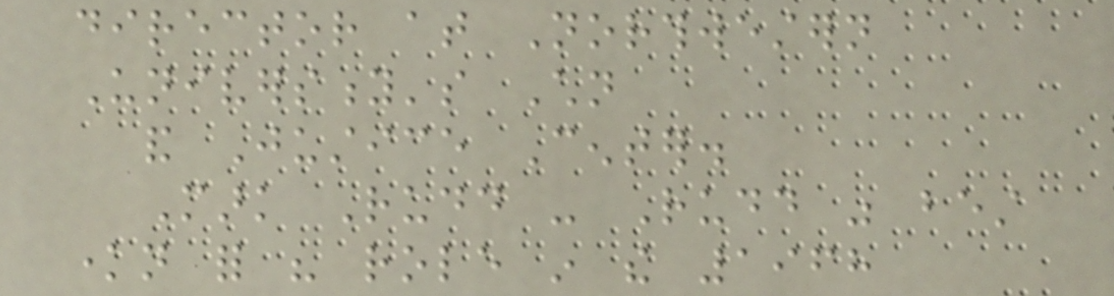director at Northwestern
University's Children
and Justice Center.
Mark Rudd - Rudd was best
known for his role in the 1968
